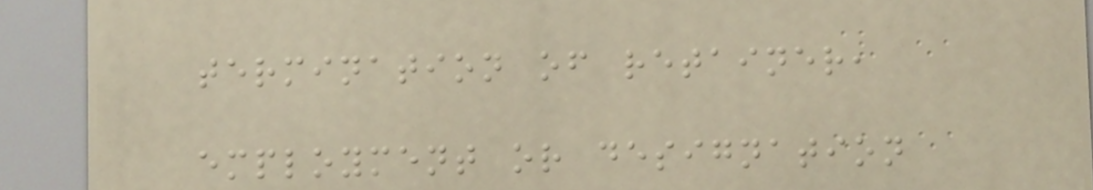termination of retainer,
employment or designation
